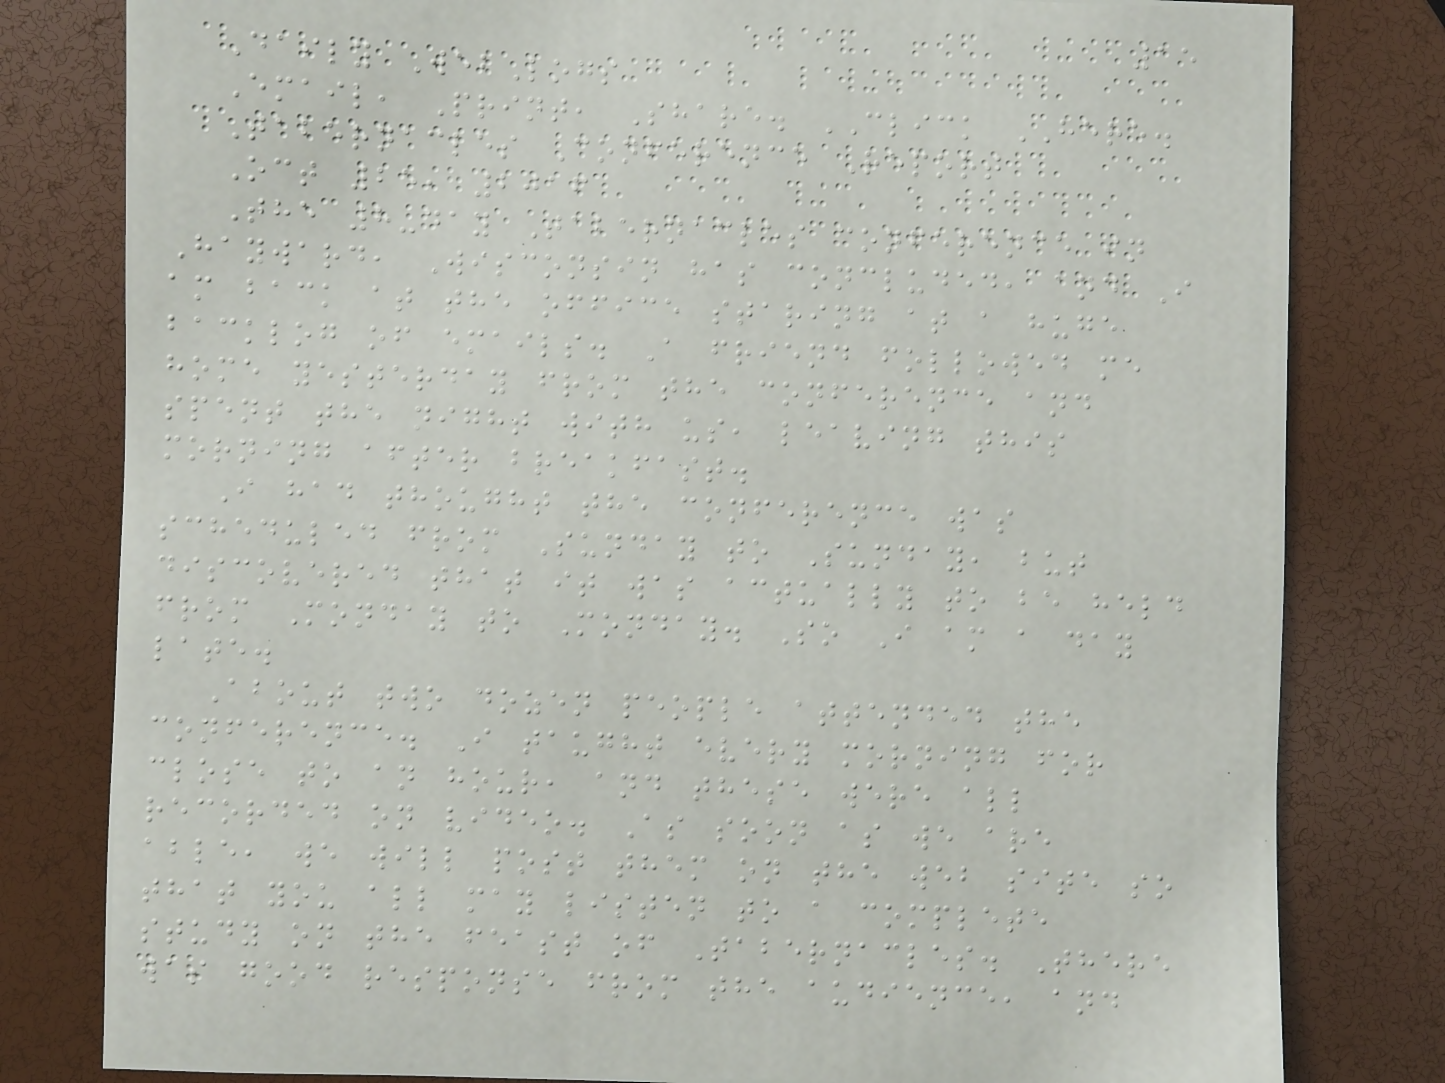15
Daily WebLogs
Email, Print, Share. CLICK HERE.
Tabernacles Conference Report
Oct 25, 2016
The 8-day Tabernacles conference in
Hayward, Wisconsin has concluded, and I
am back at the office staring at a huge
backlog of emails. A friend followed me
home yesterday from the conference and
spent the night with us, leaving this
morning after breakfast.
I had thought the conference was
scheduled from Sunday to Sunday, but
discovered that it was actually to be held
from Monday to Monday. So I am a day
late.
About two dozen people attended the
conference. I taught every morning for
close to an hour, and these were all
recorded on video. As soon as we are
able, we will post them on the web site so
that you all may listen to a complete
study on the feast of Tabernacles. There
was good response from the audience, and
